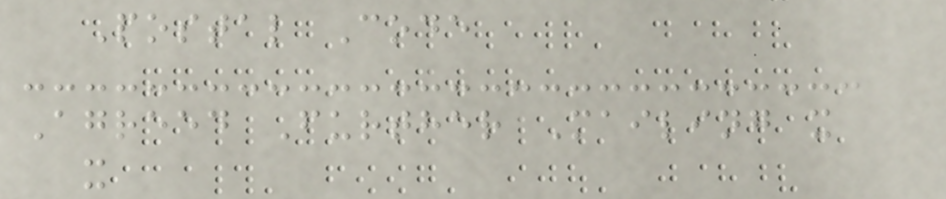Postal Code
Agreed Further Mailing x
x
